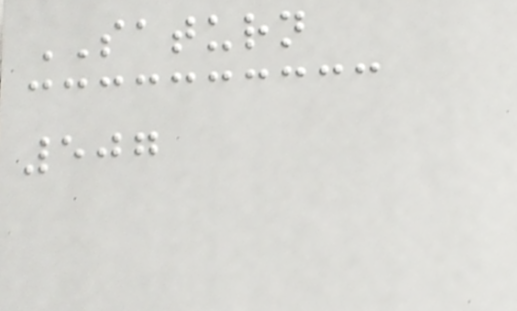SATURN
507
